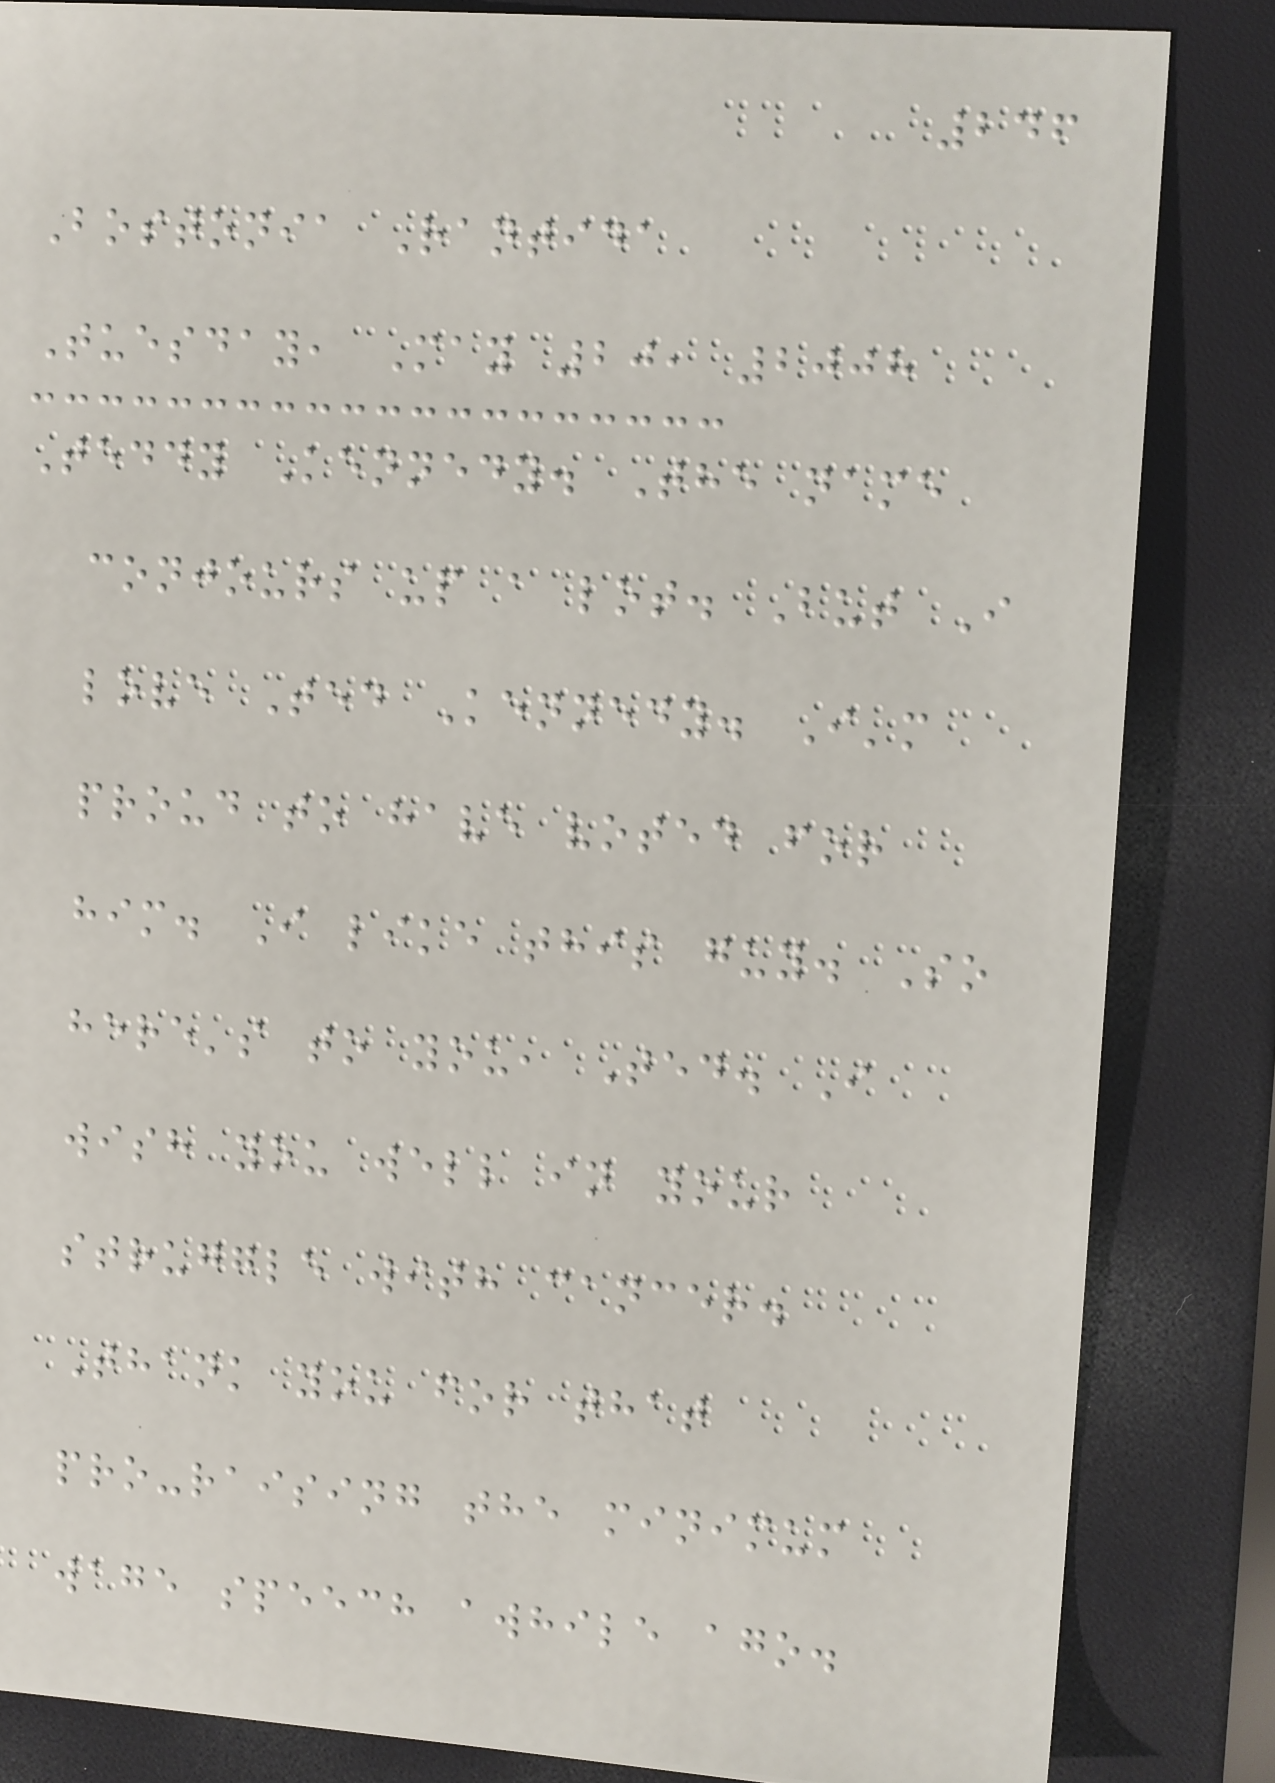246
Bostonia Rantida
Tuesday, May 20, 2008
Teddy Kennedy. The name
conjours up a lot. But I
love Ted Kennedy. I'm
proud to have voted for
him. I like this guy. So
here's to you, Ted. I
wish you well in your
struggle with cancer.
Thank you for that
pro-raising the minimum
wage speech awhile ago.
